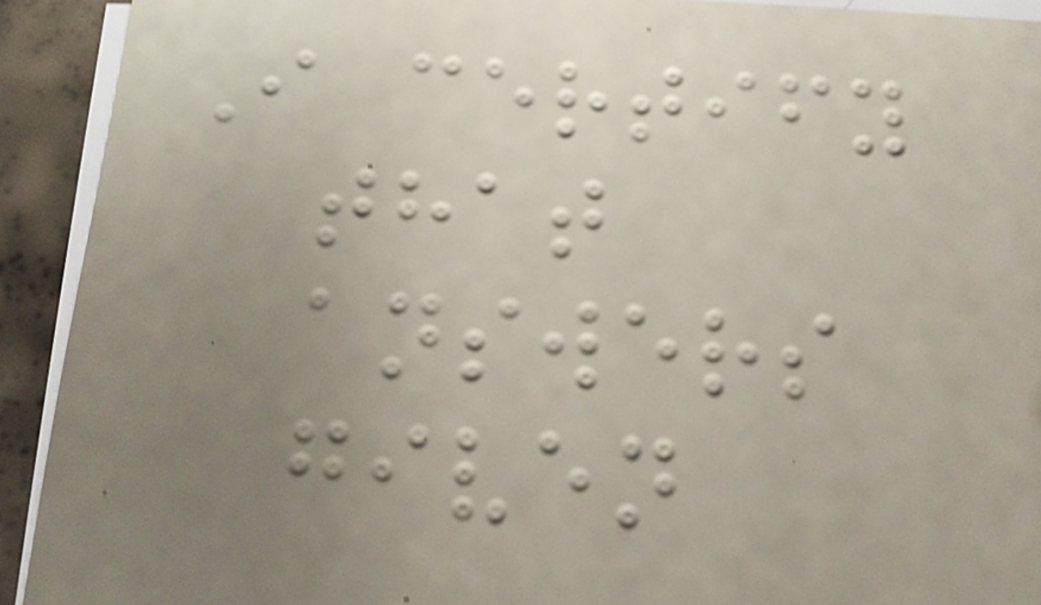I certify
that
answers
given
